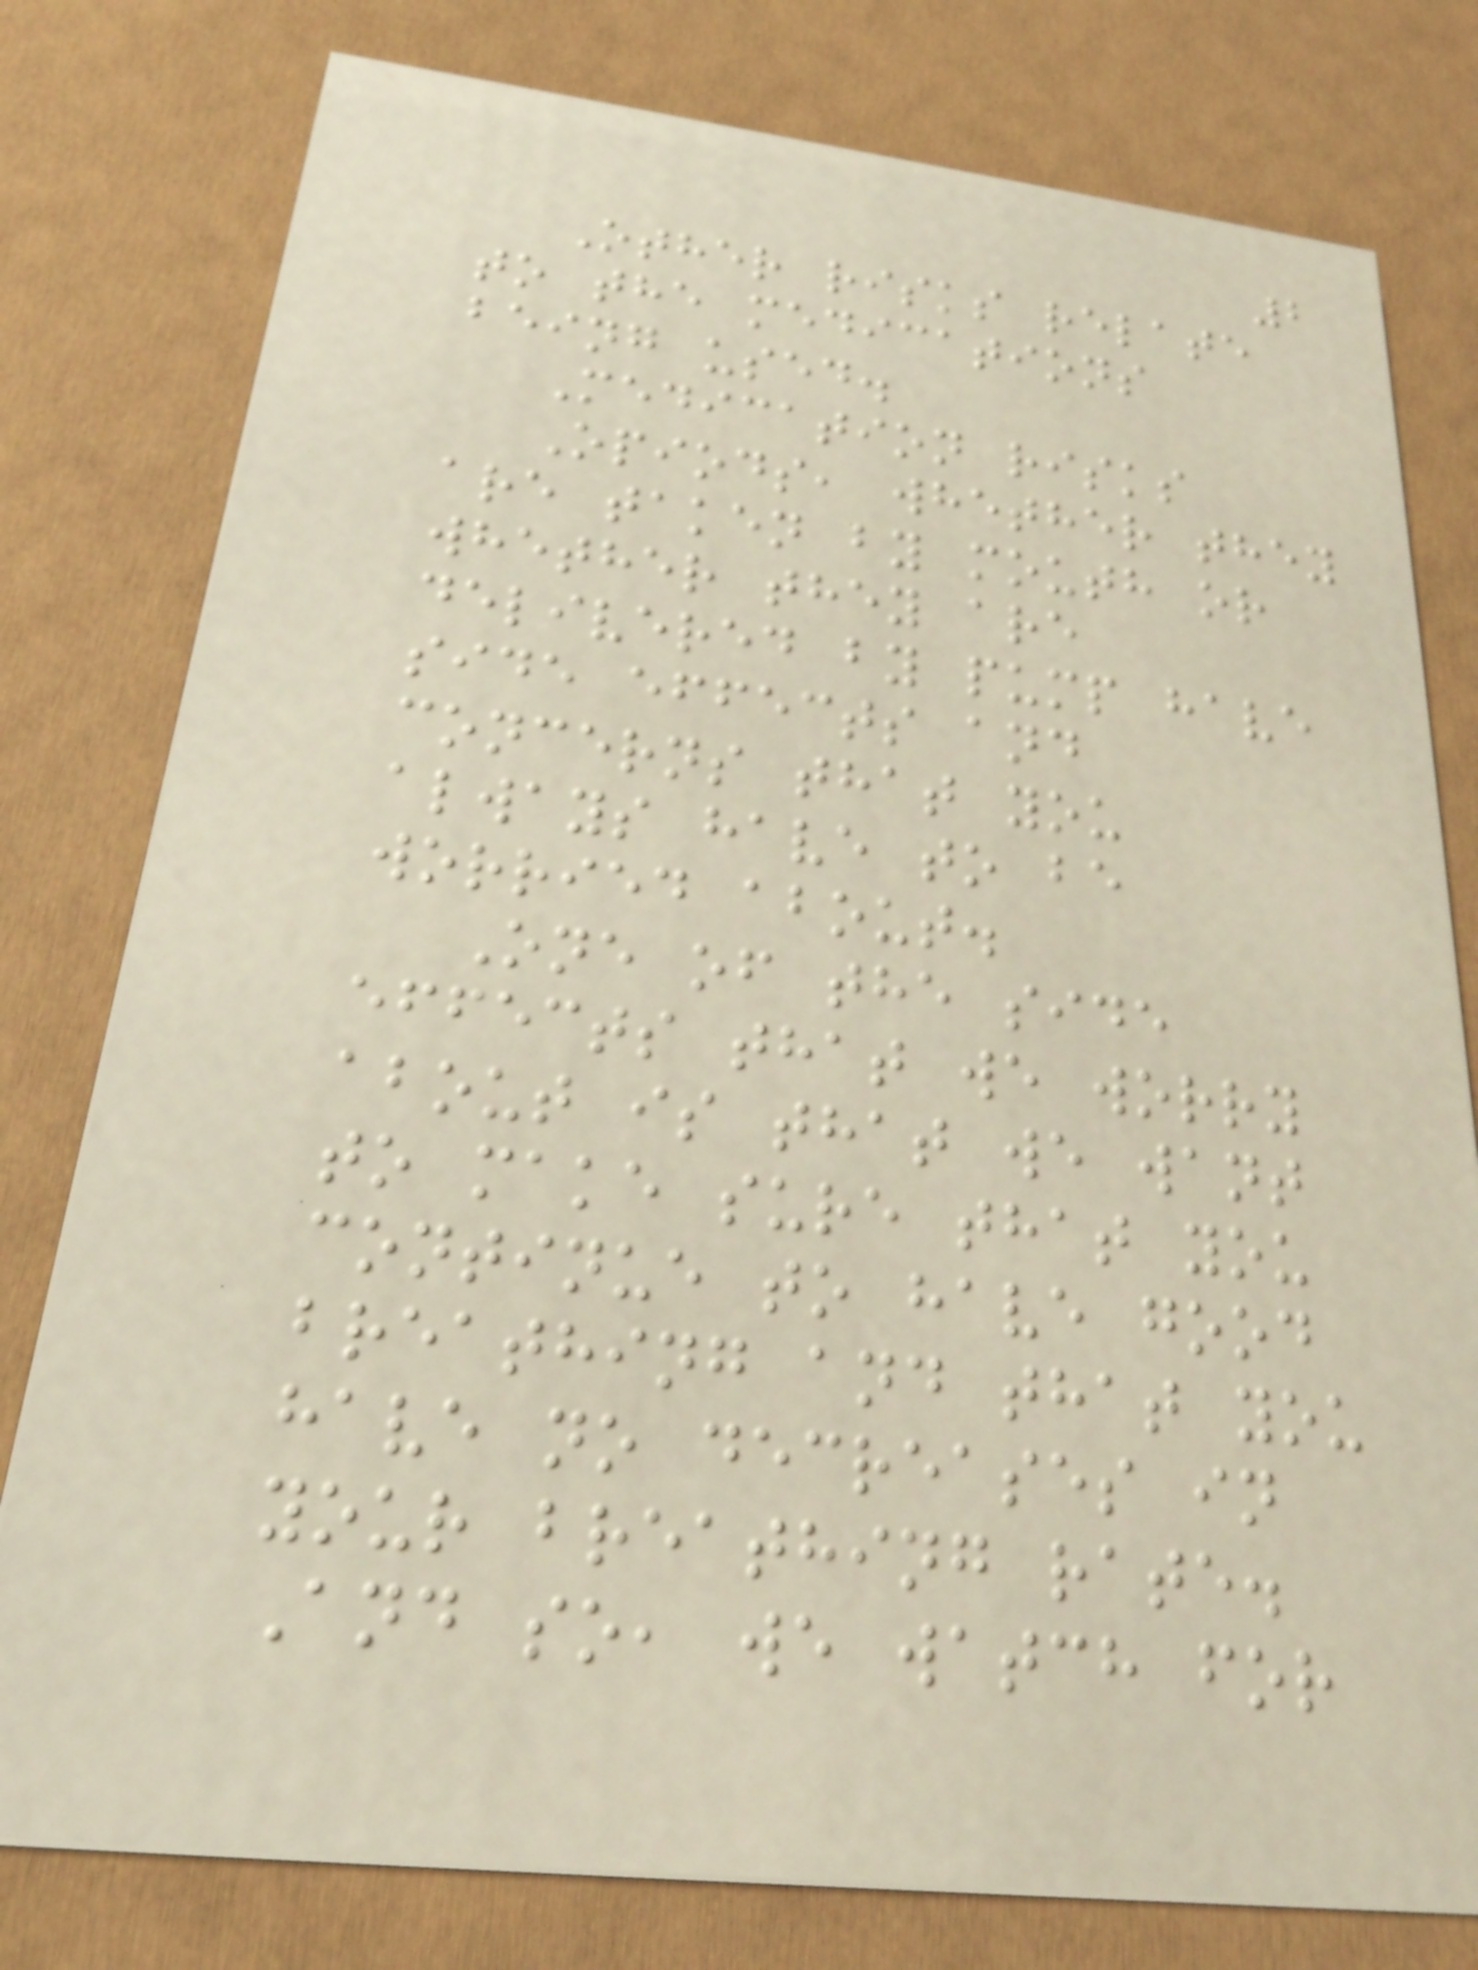2
Other risks relate
to the medications
being used.
Medication risks
Opiods, whether they
are taken by mouth or
whether they are
delivered by pump have
side effects and
concerns that you
always have to be
worried about.
One of the side
effects that we worry
about is that we want
to make sure that you
continue to have good
breathing and that you
have no decreases in
your breathing rate.
And so, we watch for
